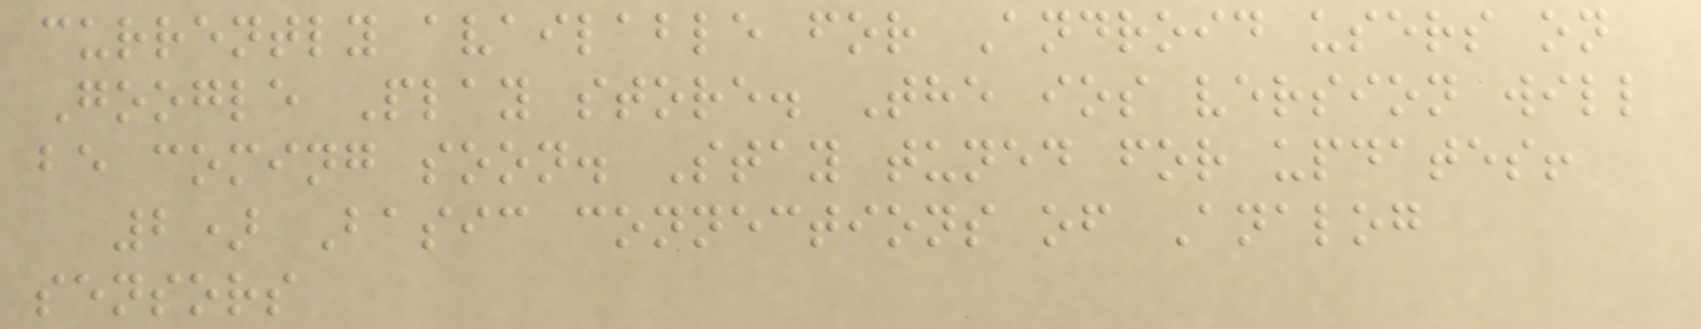currently available for Android users on
Google Play store. The ios version will
be coming soon. Stay tuned for updates!
2) Basic connections of Analog
sensors
